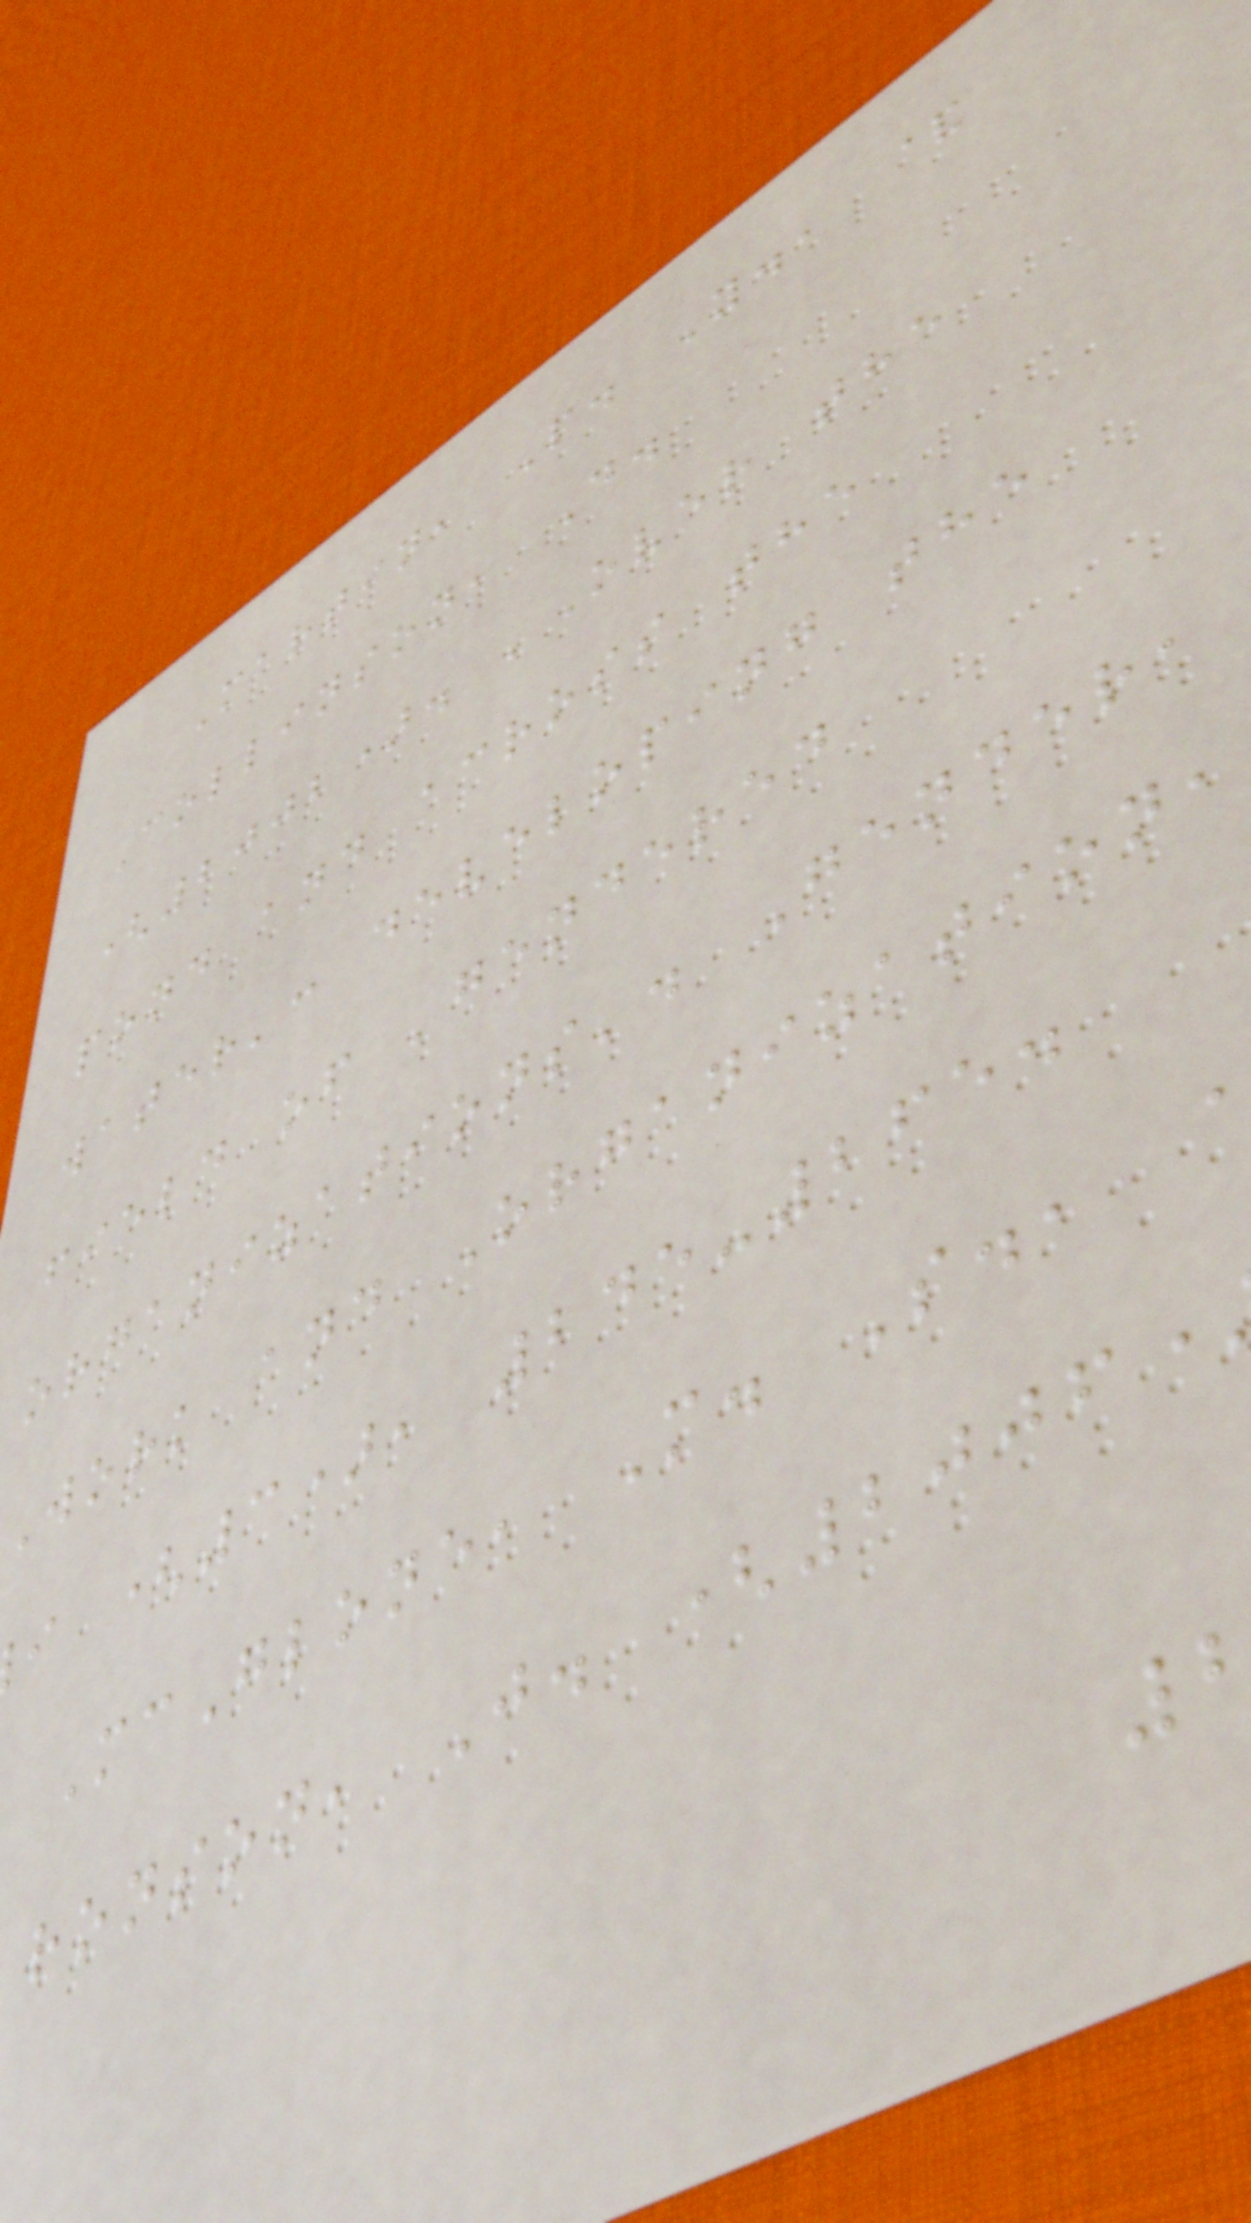Martin, P. Y., &
Collinson, D.
(2002). 'Over the
pond and across the
water': developing the
field of 'gendered
organizations'. Gender,
Work and Organization,
i (3), 245-265.
McGlone, M. S.,
ronson, J. (2006
